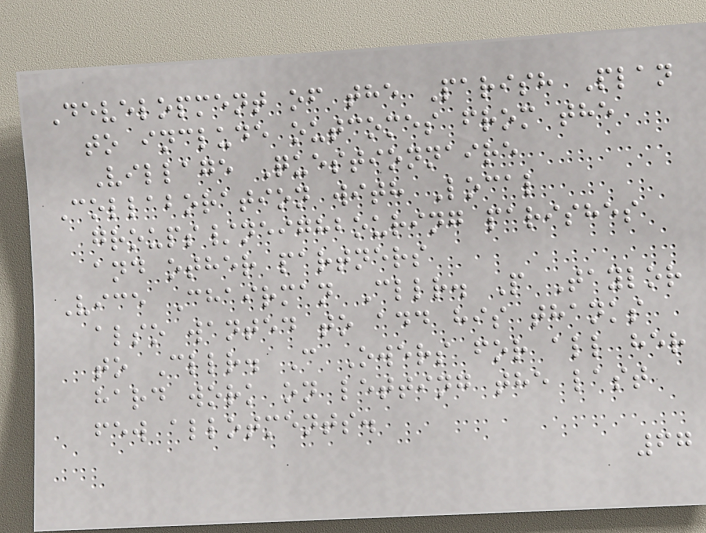Development of the Parish Plan
to include outcomes from the
Village Questionnaire
Collaboration with Local
groups/neighbouring parishes
and other partners
Vice Chairman Cllr. P Taylor
also wanted to add his thanks
to Cllr. C Owers for all her
hard work on letting the last
few allotments.
67
